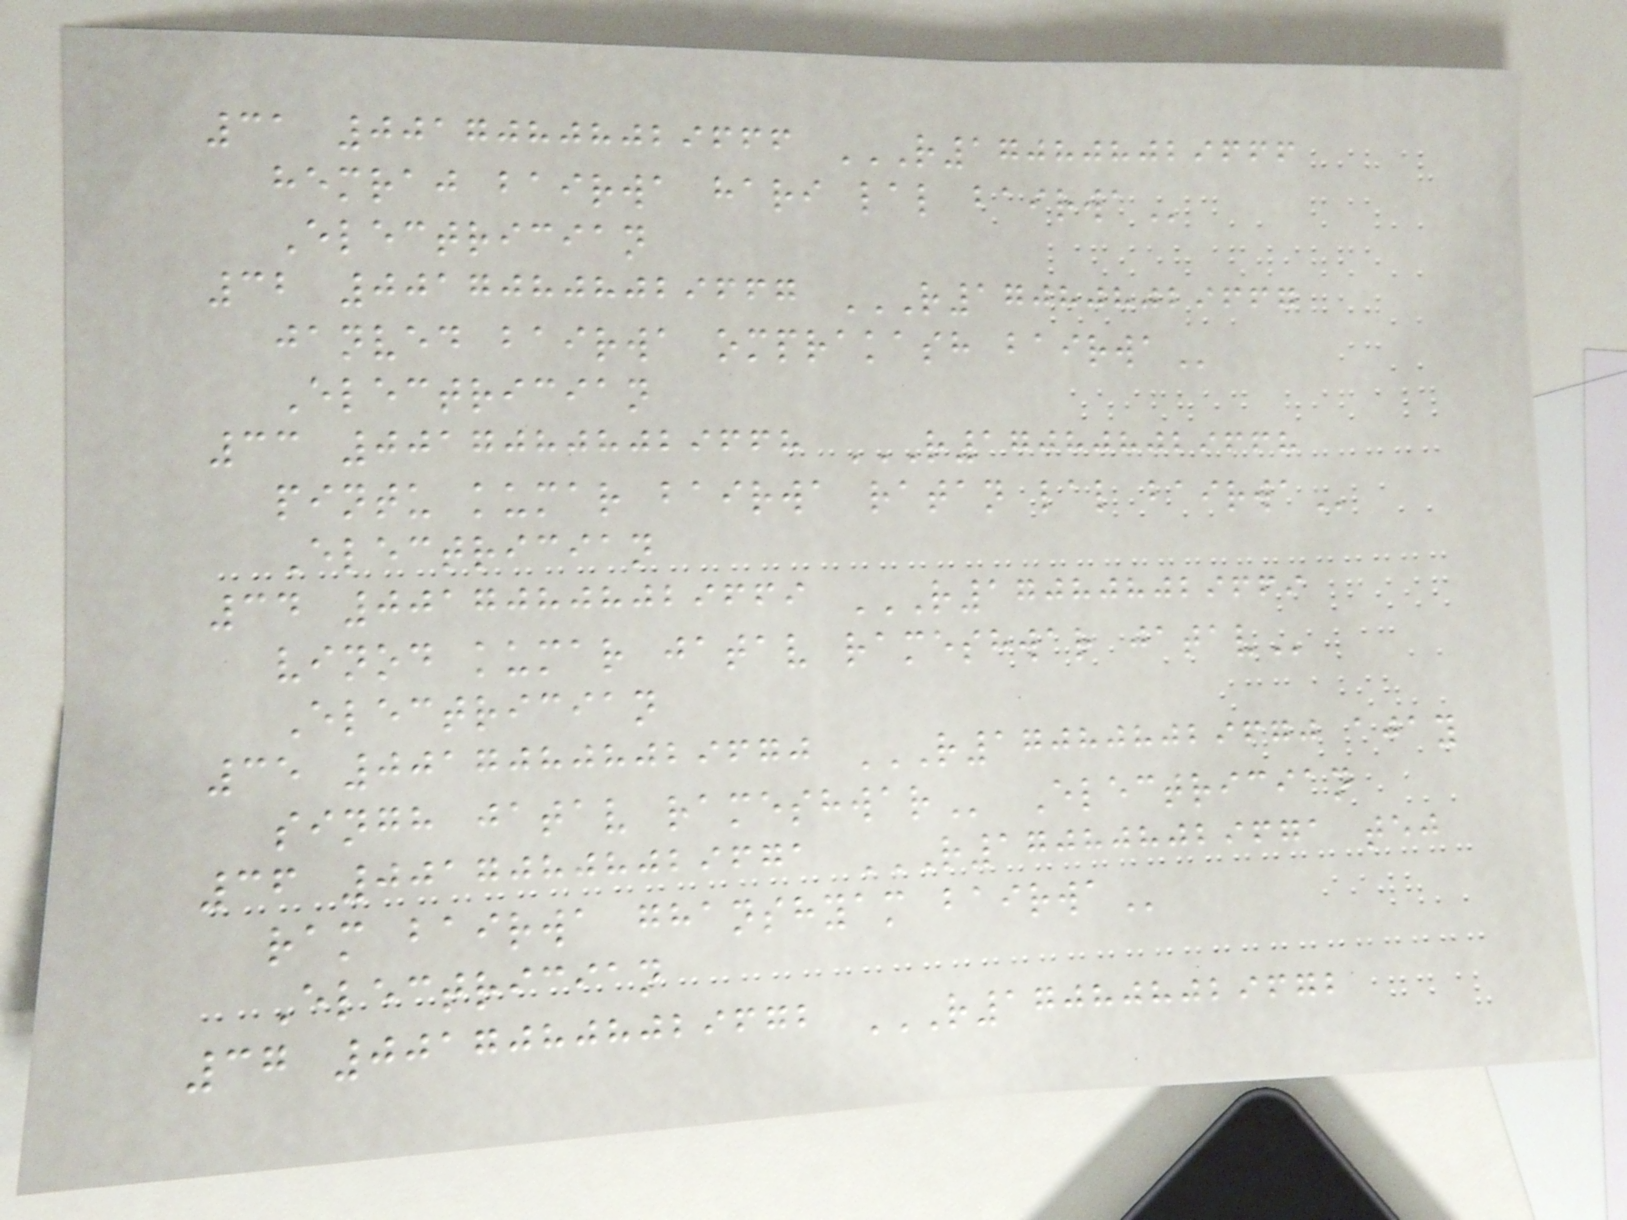31 00170808029666 R170808029666
HEMRAJ BAIRWA HARI LAL BAIRWA
Electrician
32 00170808029667 R170808029667
JANVED BAIRWA OMPRAKASH BAIRWA
Electrician
33 00170808029668 R170808029668
PINTU KUMAR BAIRWA RATAN LAL BAIRWA
Electrician
34 00170808029669 R170808029669
VINOD KUMAR JATAV RAMESHWAR JATAV
Electrician
35 00170808029670 R170808029670 AJAY
SINGH JATAV RAMESHWAR Electrician
36 00170808029671 R170808029671 TEJ
RAM BAIRWA GHANSHYAM BAIRWA
Electrician
37 00170808029672 R170808029672
